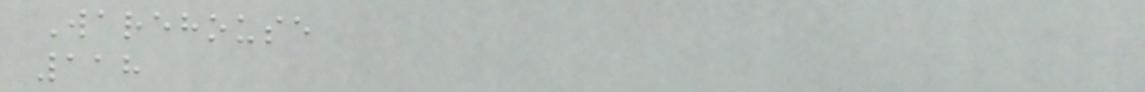Warehouse
118
